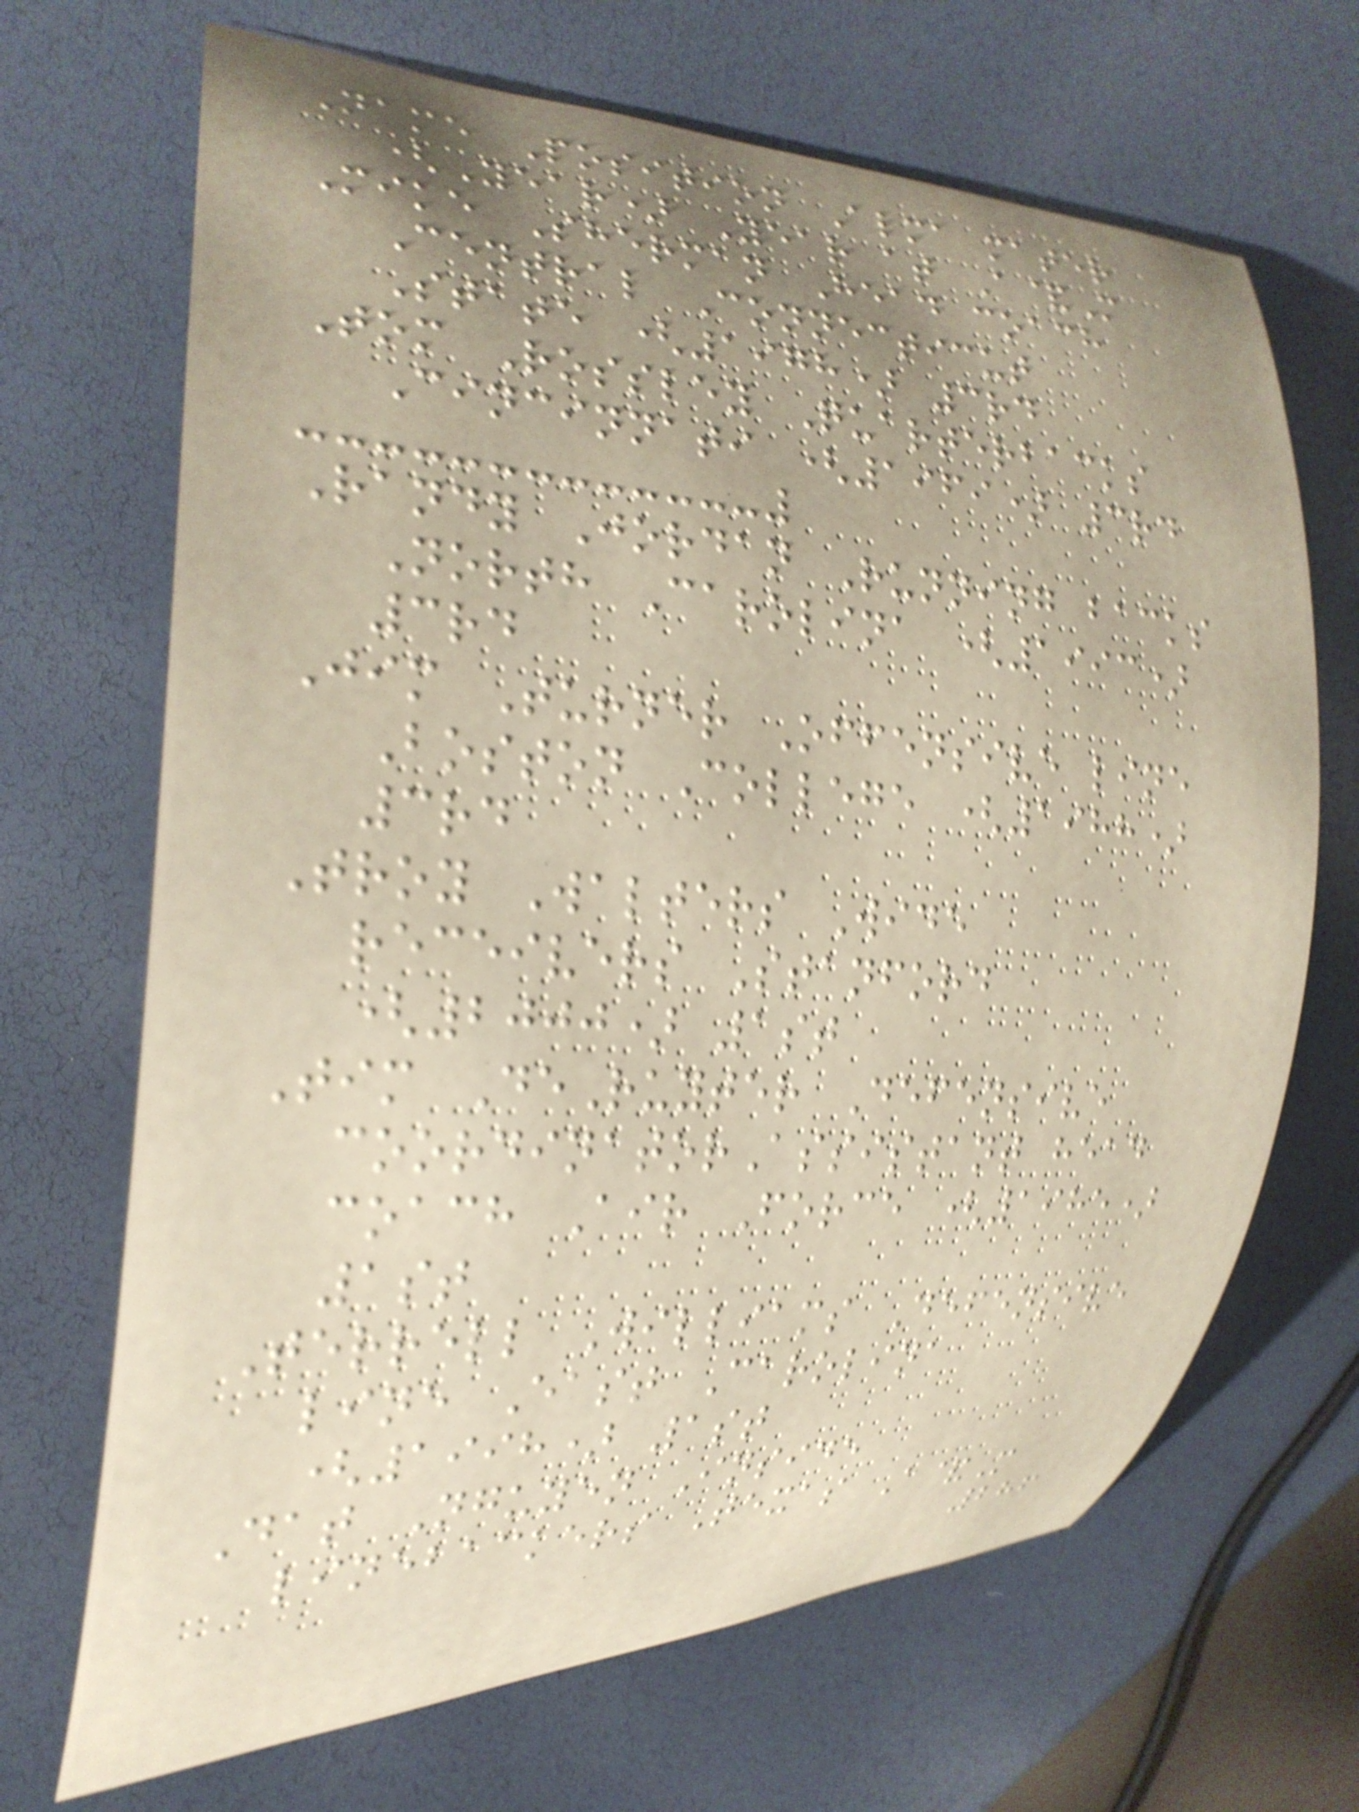Name Position Alma mater
(Year) Year at A&M
Mike Sherman Head coach
Central Connecticut
State (1978) 3rd
Tom Rossley Quarterbacks
Cincinnati (1969) 3rd
Randy Jordan Running backs
North Carolina (1993)
3rd
Jim Turner Offensive line
Boston College (1988)
3rd
Troy Walters Wide
receivers Stanford
(2000) 1st
Tim DeRuyter Defensive
coordinatorAssistant head
coach Air Force (1985)
1st
Terrell Williams Defensive
line East Carolina
(1998) 1st
Dat Nguyen Inside
linebackers Texas A&M
286
